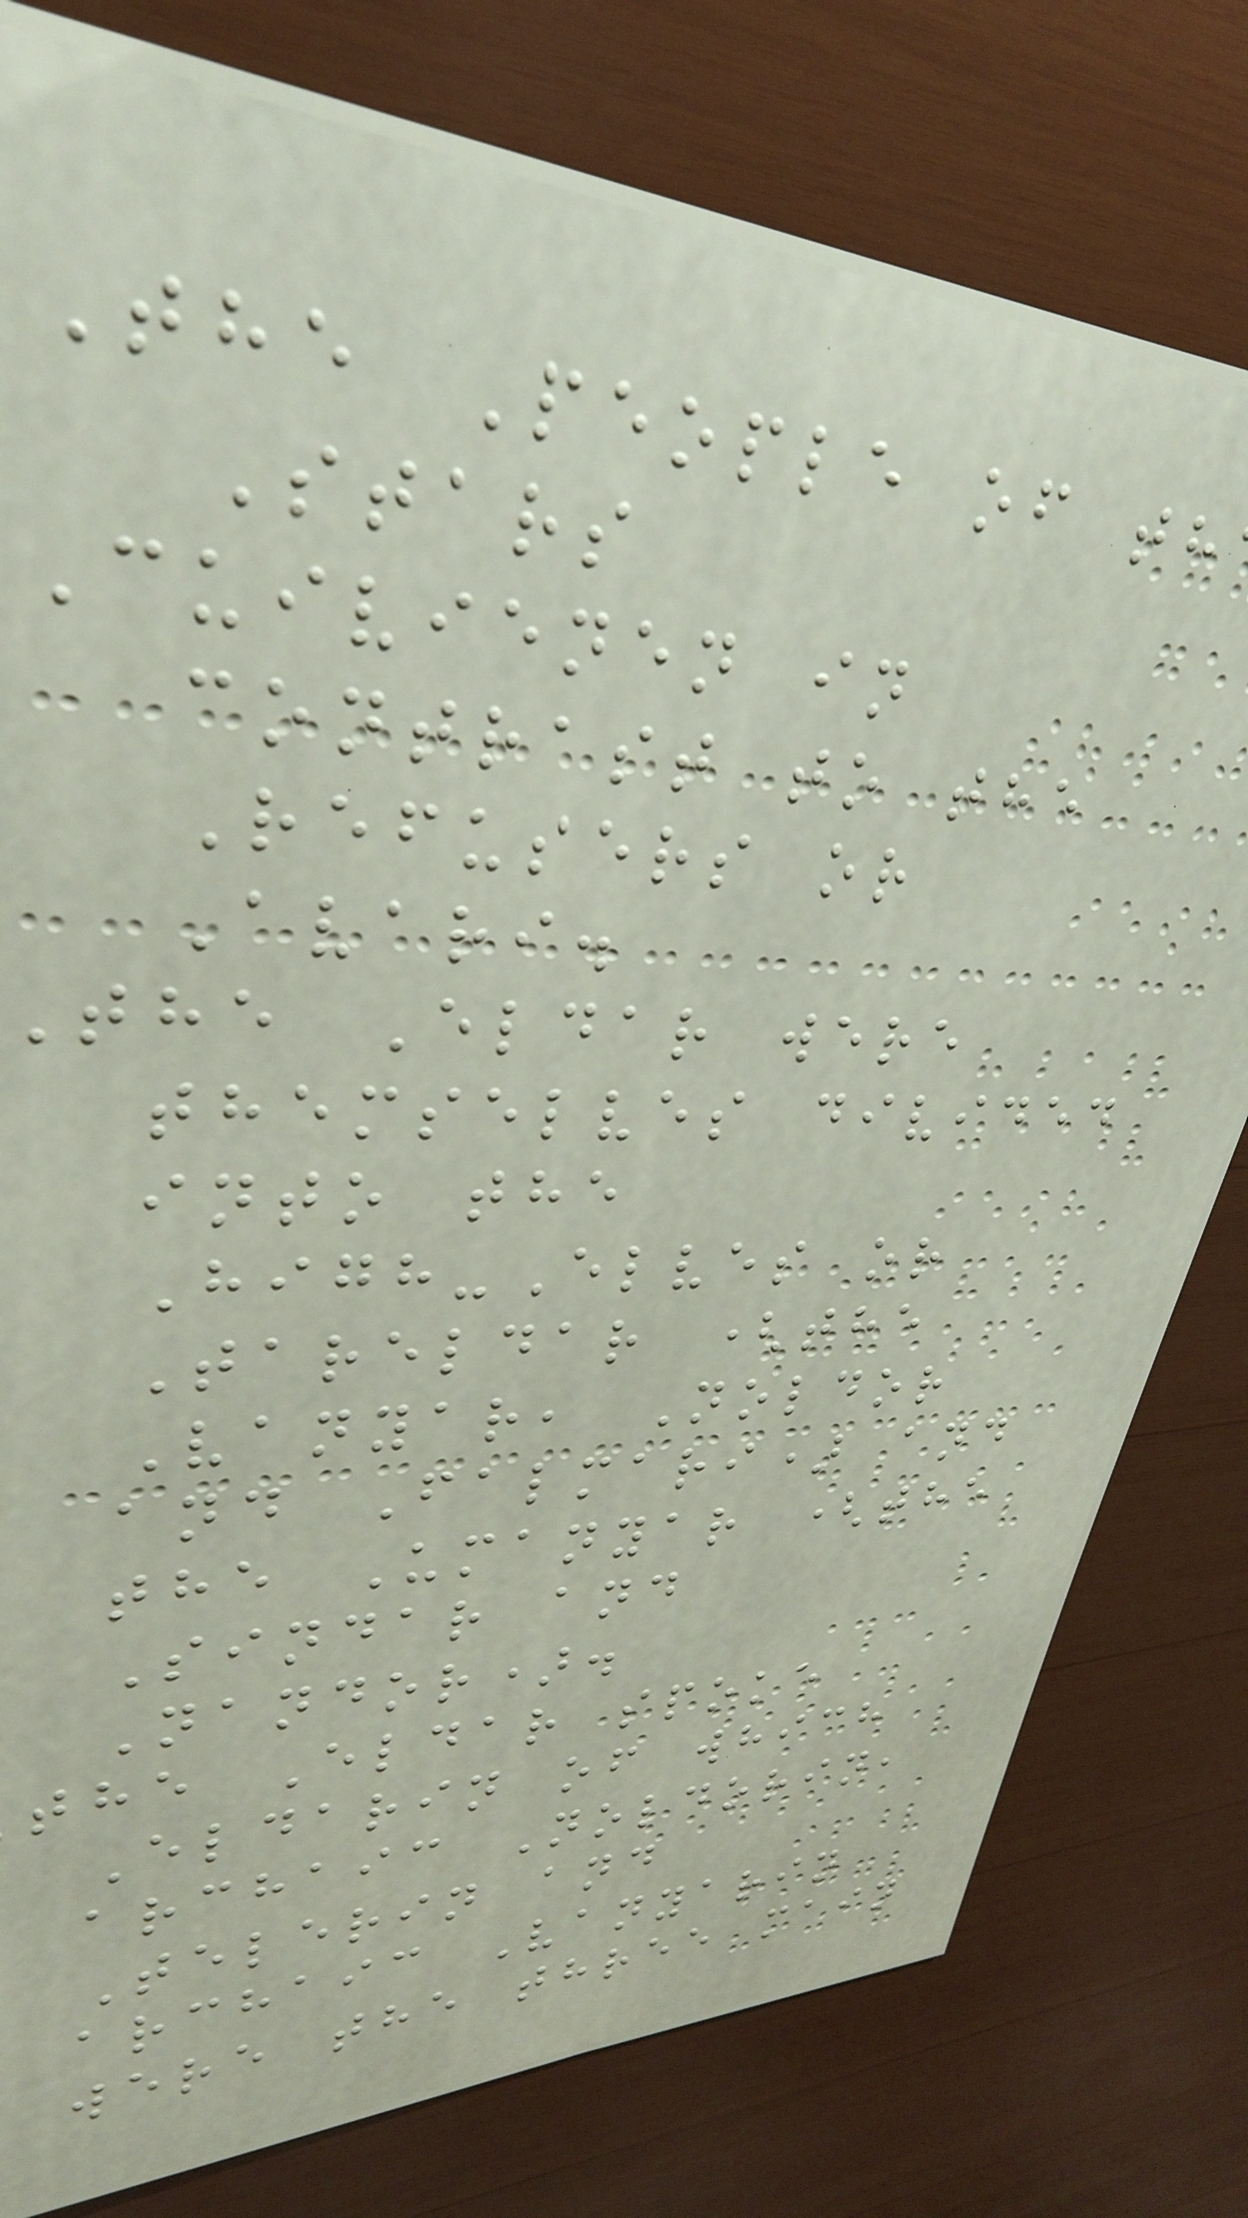The People of th
Stars
Cuivienen in
contrast to the
Refusers or
Avari.
the Eldar were
themselves divided
into the
High-Elves or
Tareldar (the
Vanyar, Noldor
and Falmari) and
the Umanyar (the
Sindar and
Nandor).
the Eldar spoke
Eldarin of which
archaic Noldorin,
Telerin and
archaic Vanyarin
were the three main
